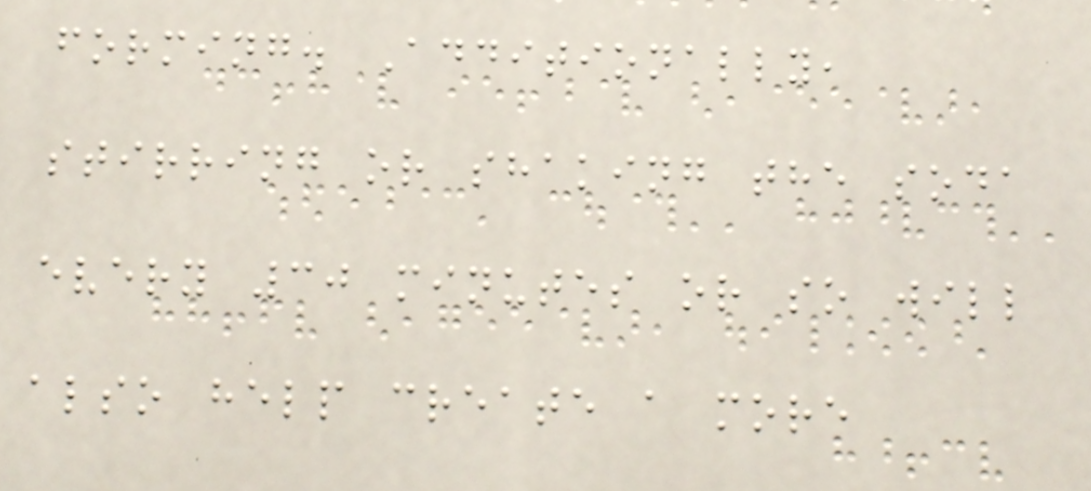forming. Additionally,
stirring or shaking the soda
every 30 minutes or so will
also help create a more
